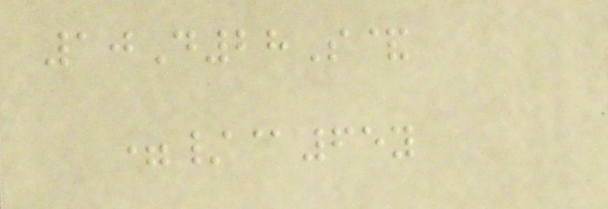10D28S&
=/@65y
